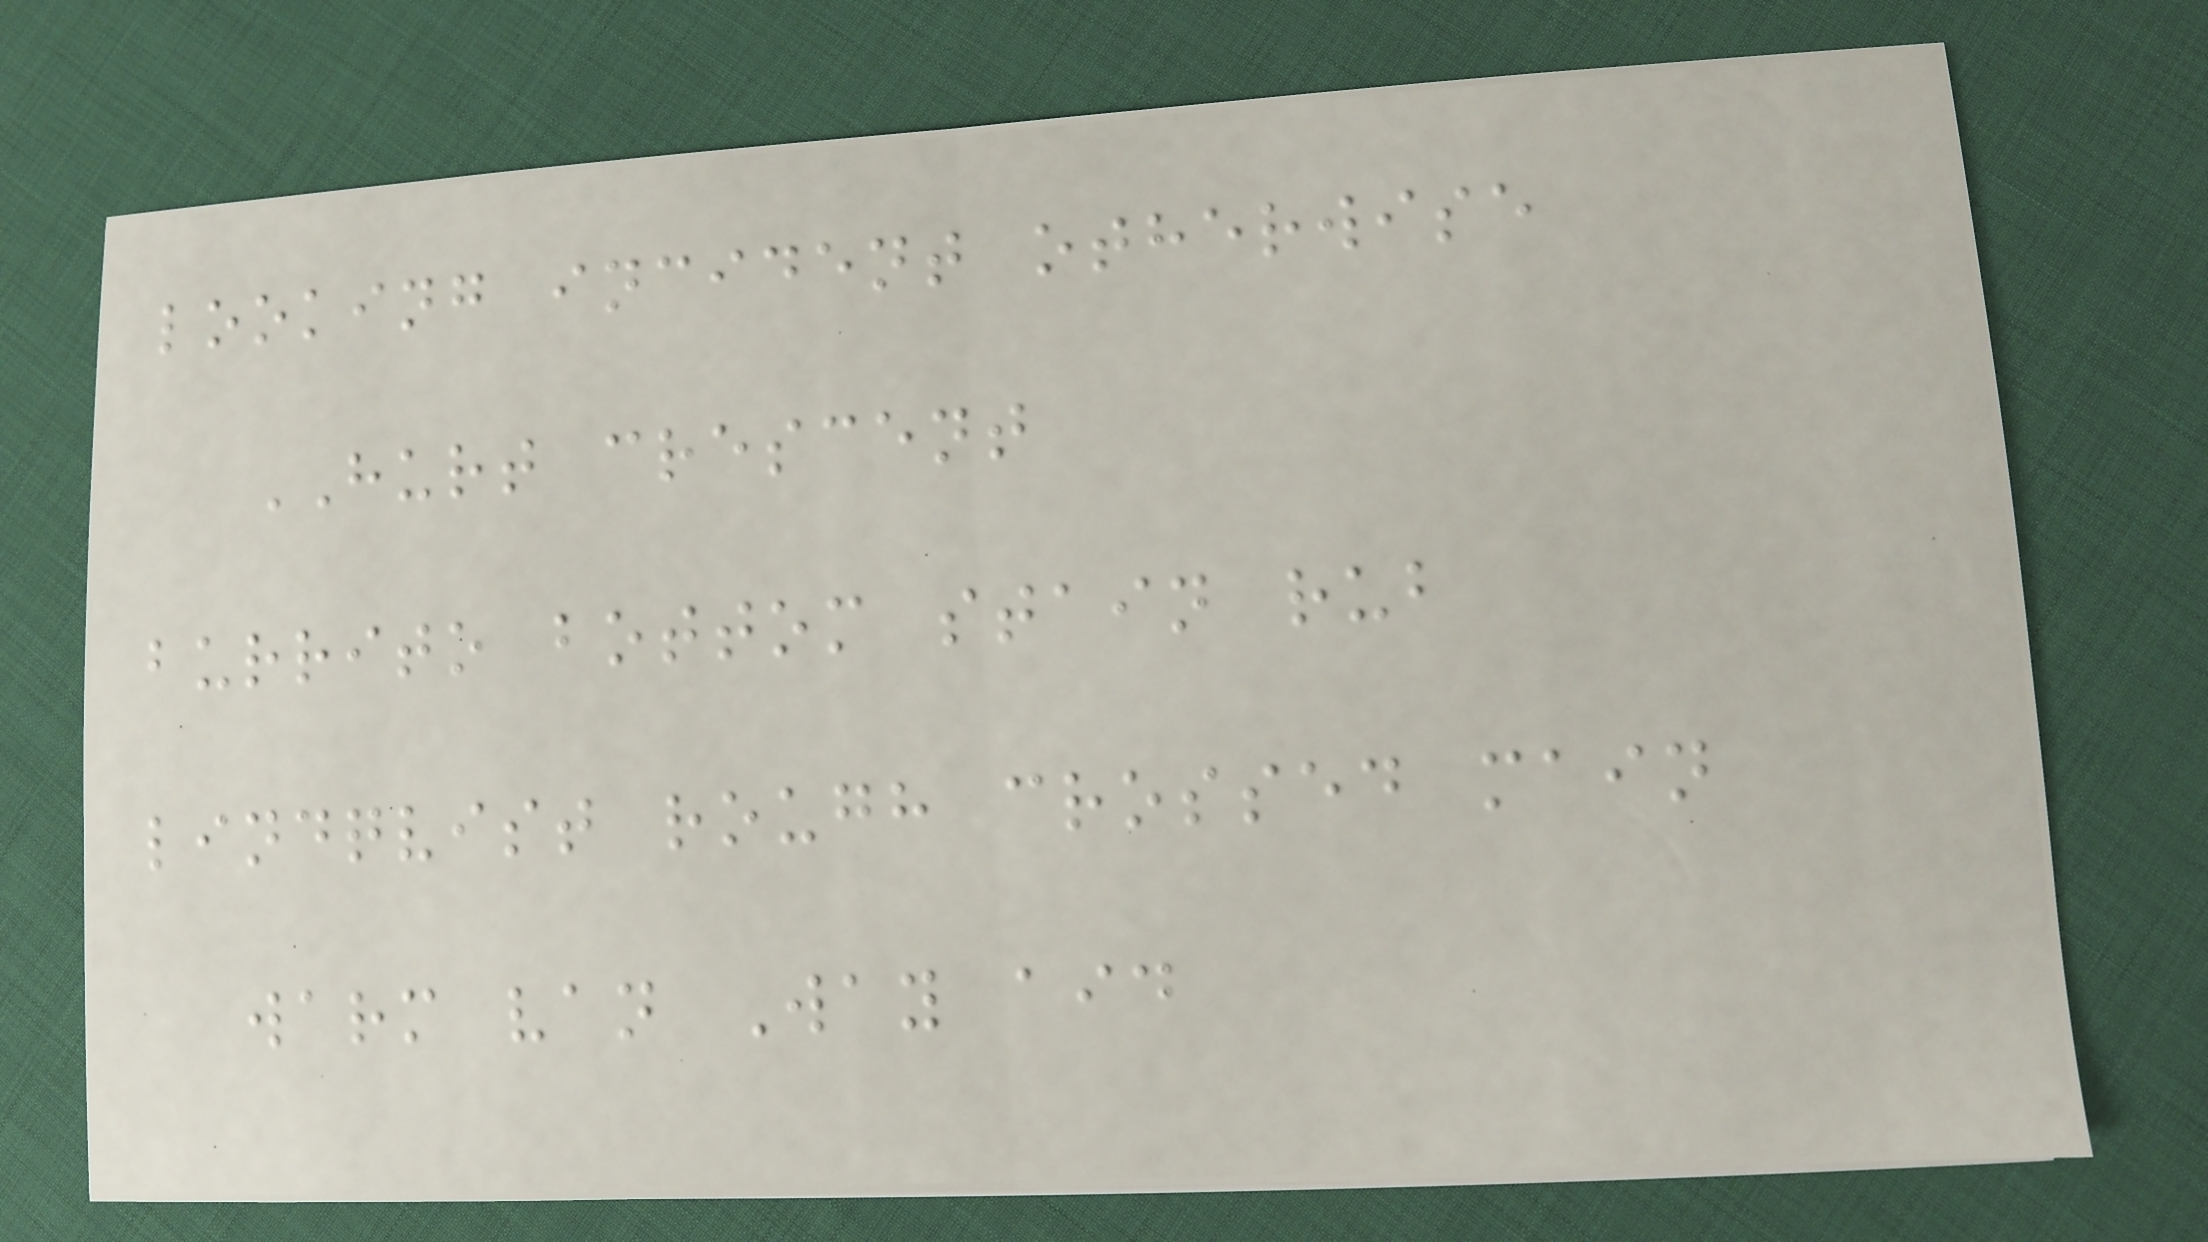looking incident otherwise
HURT crescent
burrito bottom stain rub
lindqvist rough crossed main
warm van Way aid
